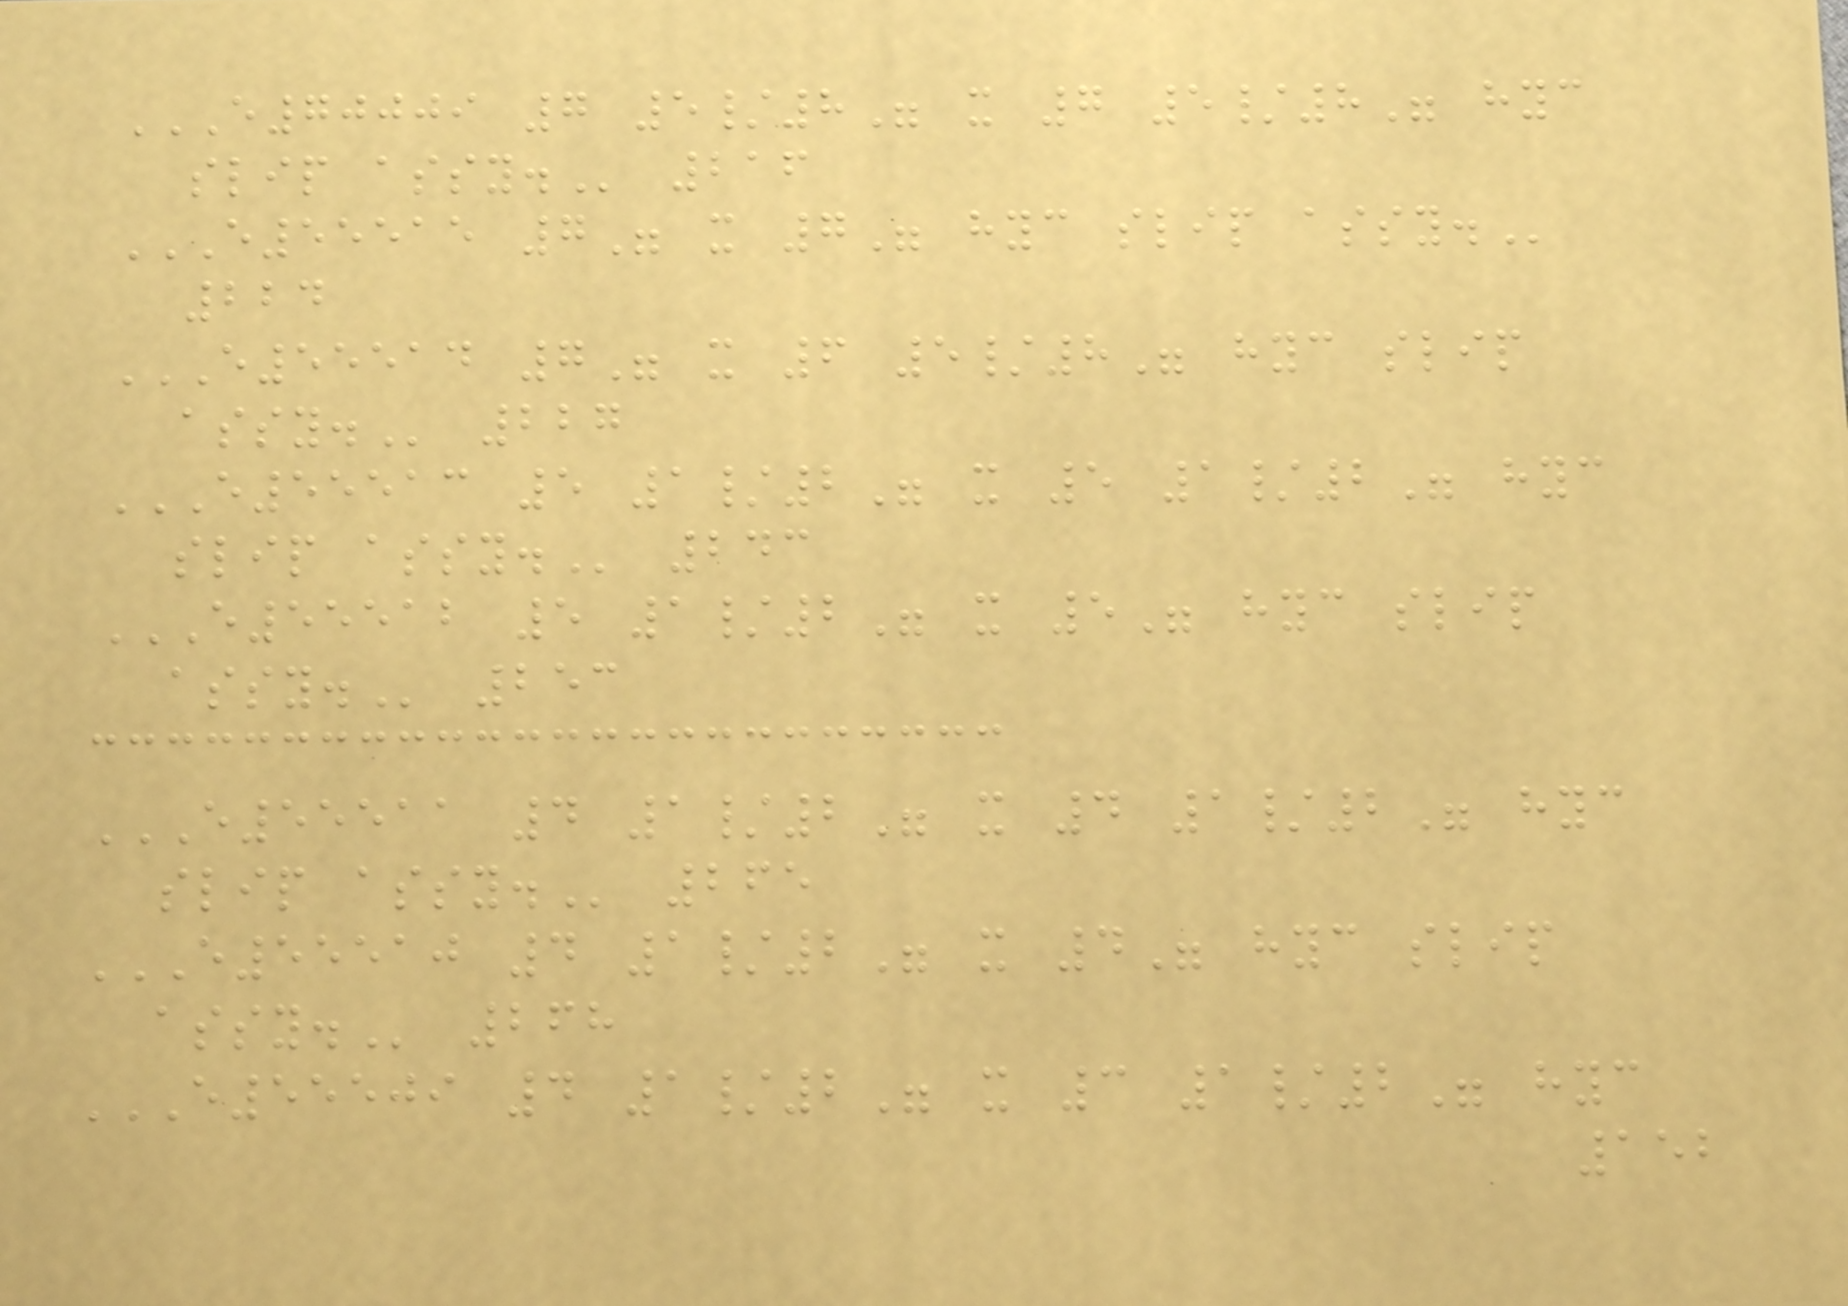E70009 7 5/8" X 7 5/8" HYC
SLIP ASSY. 216
E55515 7" X 7" HYC SLIP ASSY.
224
E55514 7" X 6 5/8" HYC SLIP
ASSY. 227
E55513 5 1/2" X 5 1/2" HYC
SLIP ASSY. 243
E55512 5 1/2" X 5" HYC SLIP
ASSY. 253
E55511 4 1/2" X 4 1/2" HYC
SLIP ASSY. 265
E55510 4 1/2" X 4" HYC SLIP
ASSY. 268
E55509 4 1/2" X 3 1/2" HYC
152
